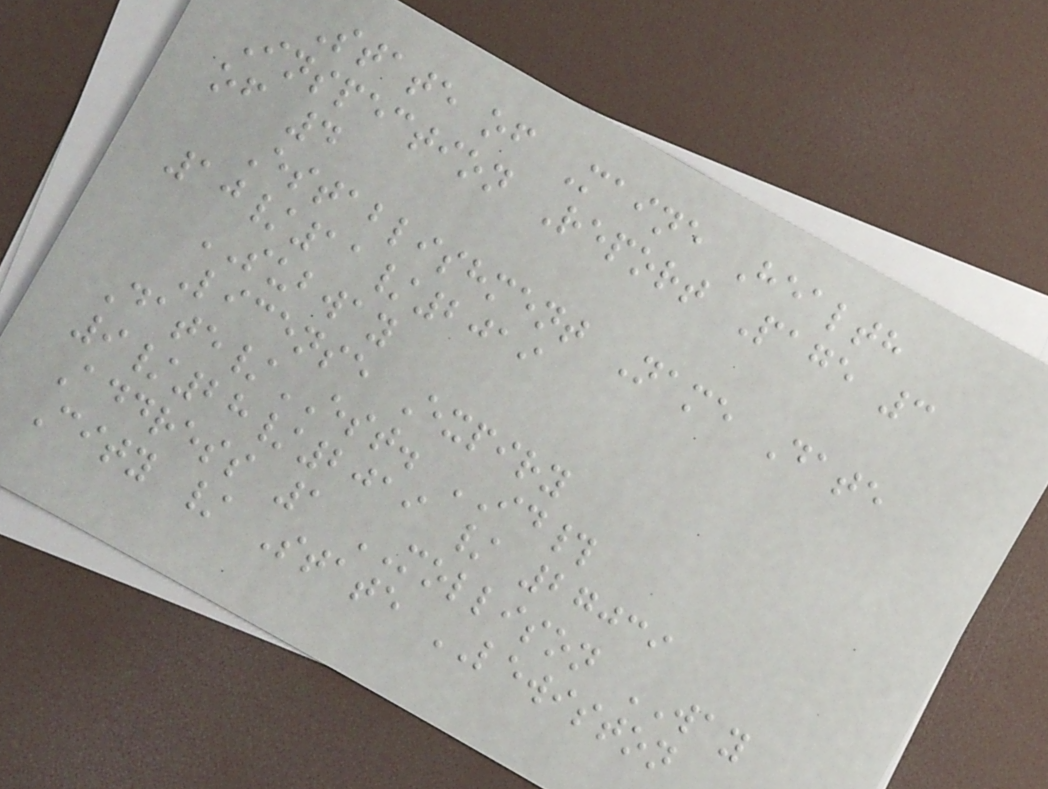State of Maine Health
Inspection Report Page 3
of 4
Establishment Name Date
10/11/2019
SUBWAY
License Expiry
Date/EST. ID#
9/28/2019 / 27039
Address 1 MOLLISON WAY
City / State LEWISTON
